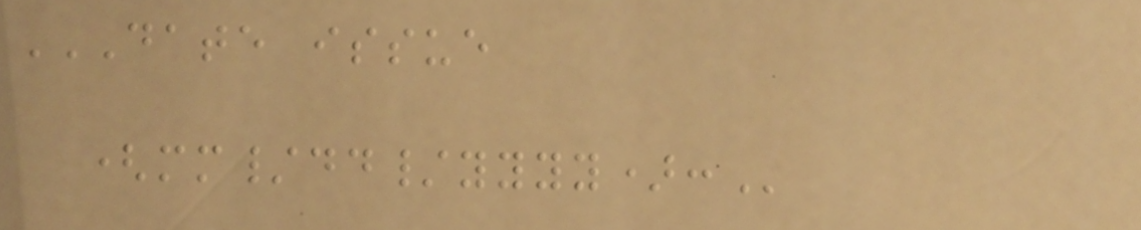DATE ISSUE
(MM/DD/YYYY):
